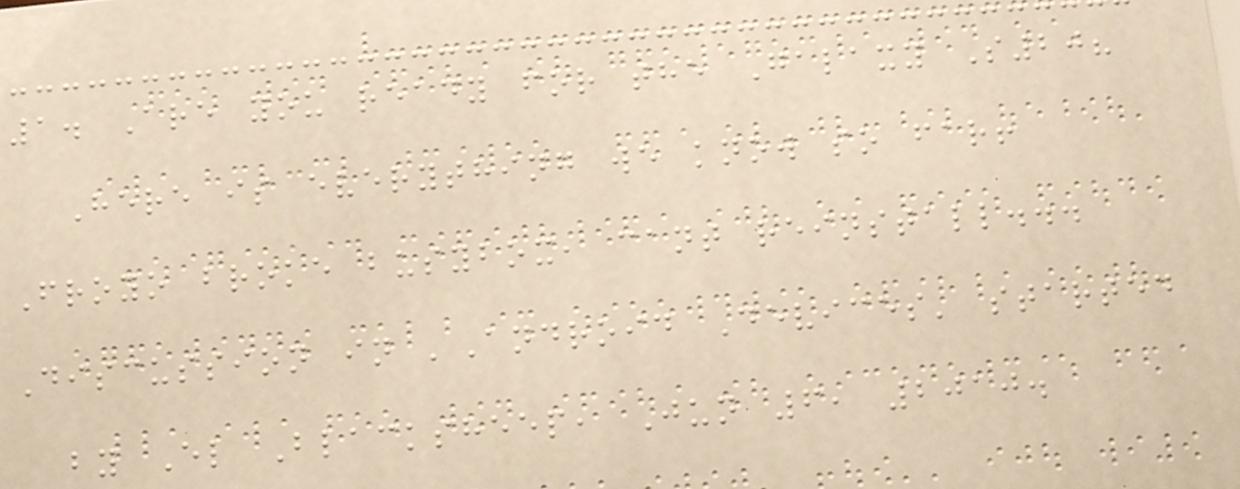1. Are you ready for the Galaxy S20?
Here is everything we know so far!
Froyo broke busybox, cant reinstall...
Discussion in 'Android Devices' started
by El Blacksheep, Jun 6, 2010.
